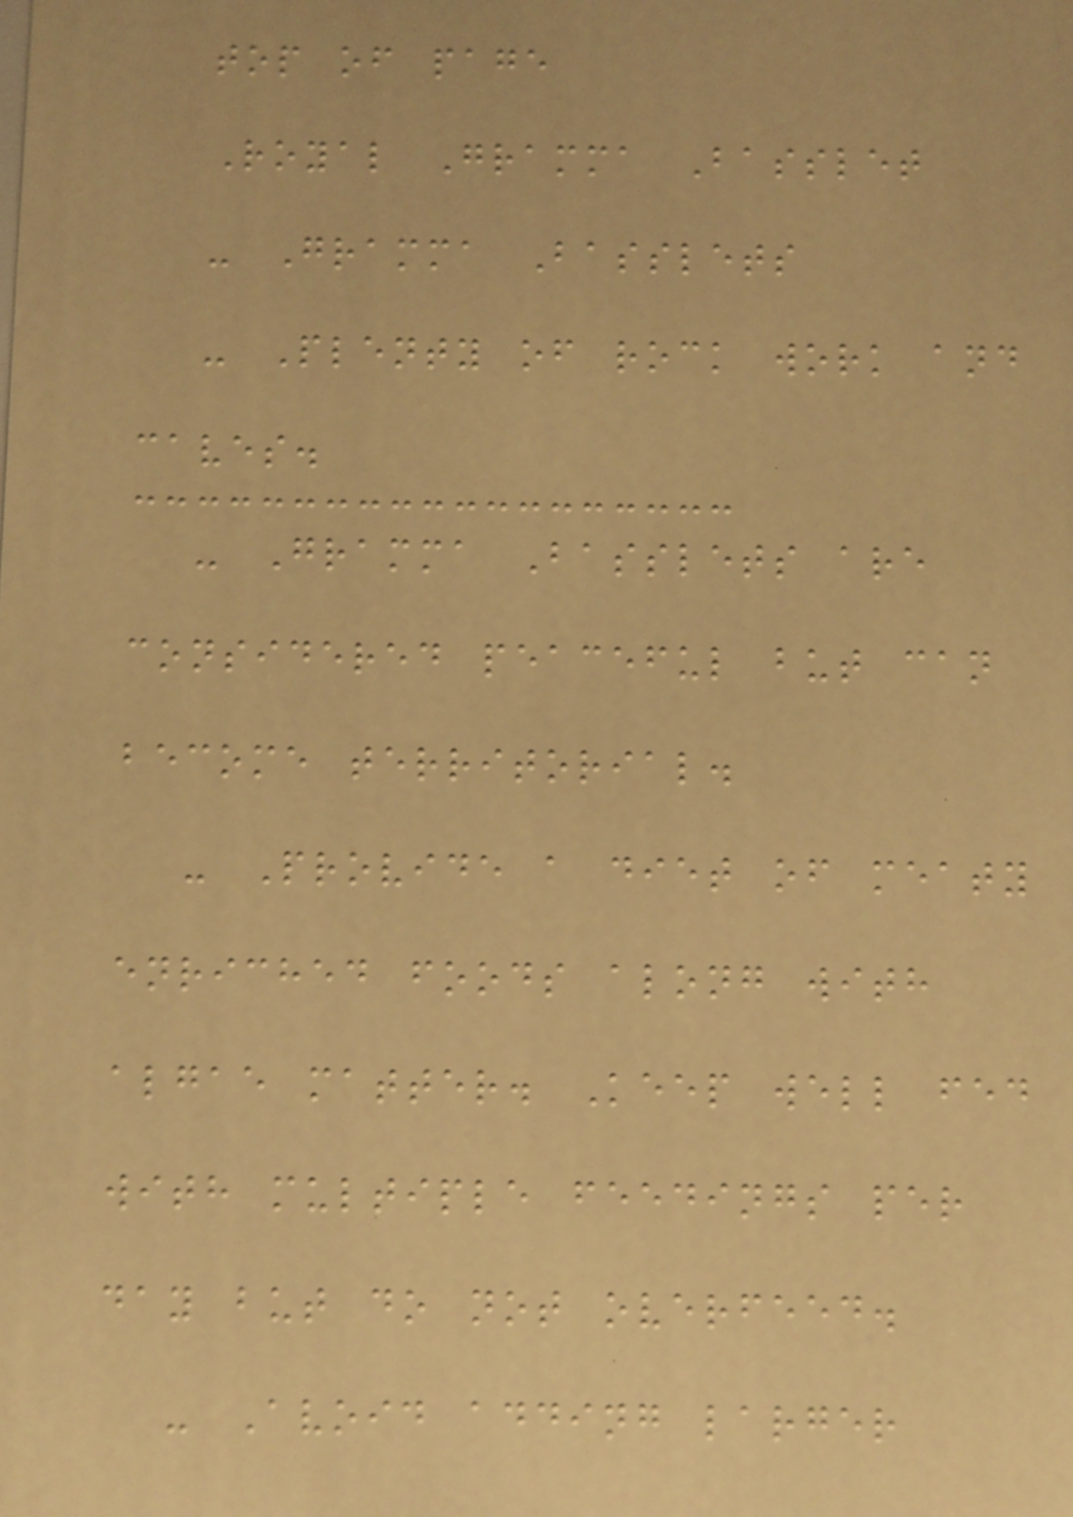top of page
Royal Gramma Basslet
- Gramma Basslets
- Plenty of rock work and
caves.
- Gramma Basslets are
considered peaceful but can
become territorial.
- Provide a diet of meaty
enriched foods along with
algae matter. Keep well fed
with multiple feedings per
day but do not overfeed.
- Avoid adding larger
